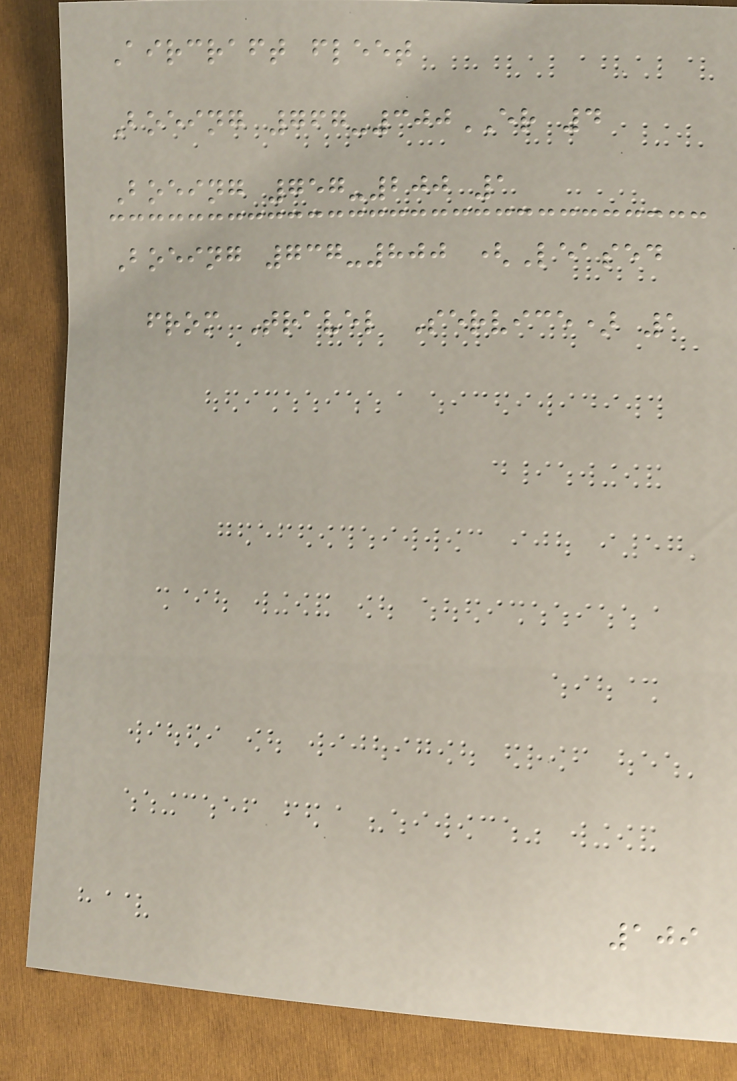Aircraft fleet
Boeing 767-300ER 4
Boeing 757-200 1
Boeing 737-800 (Leased
from Travel Service) 1
109
